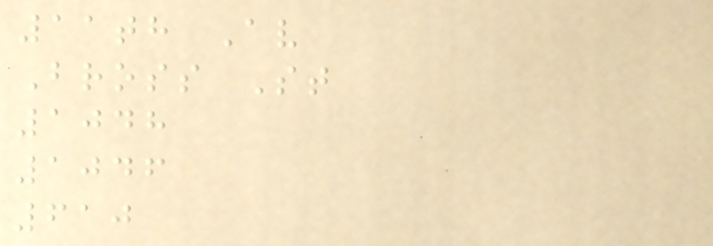11th Av
Bross St
1048
1046
610
